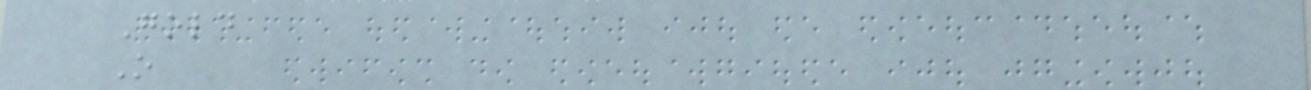Gold
O
